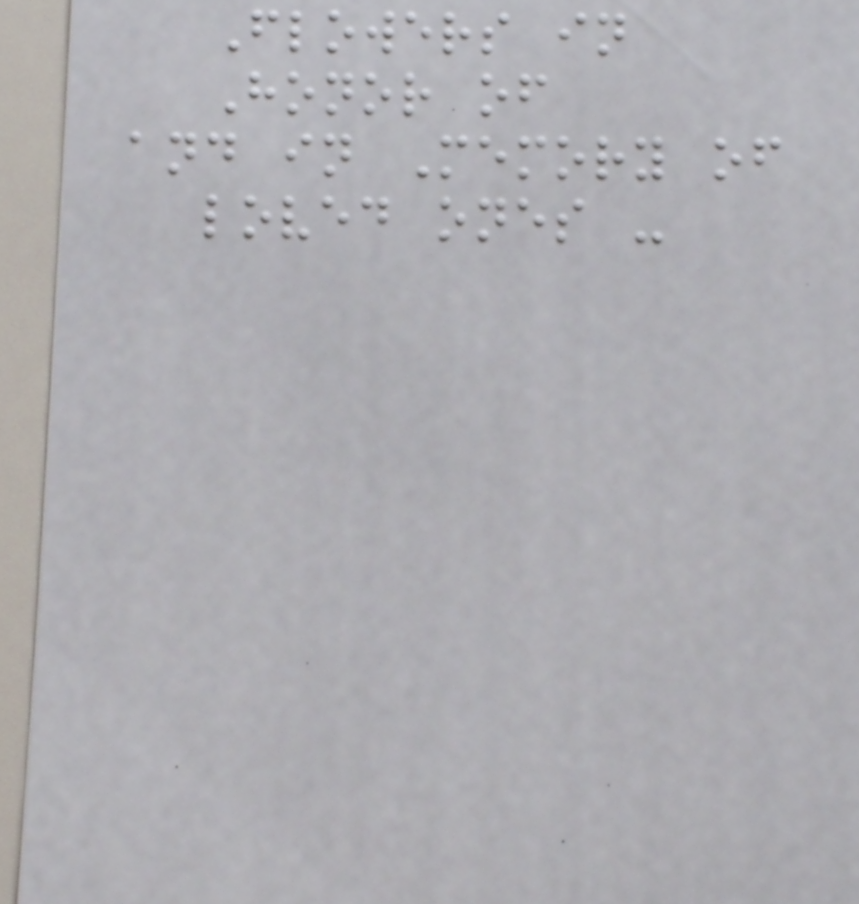Flowers in
Honor of
and in Memory of
loved ones -
